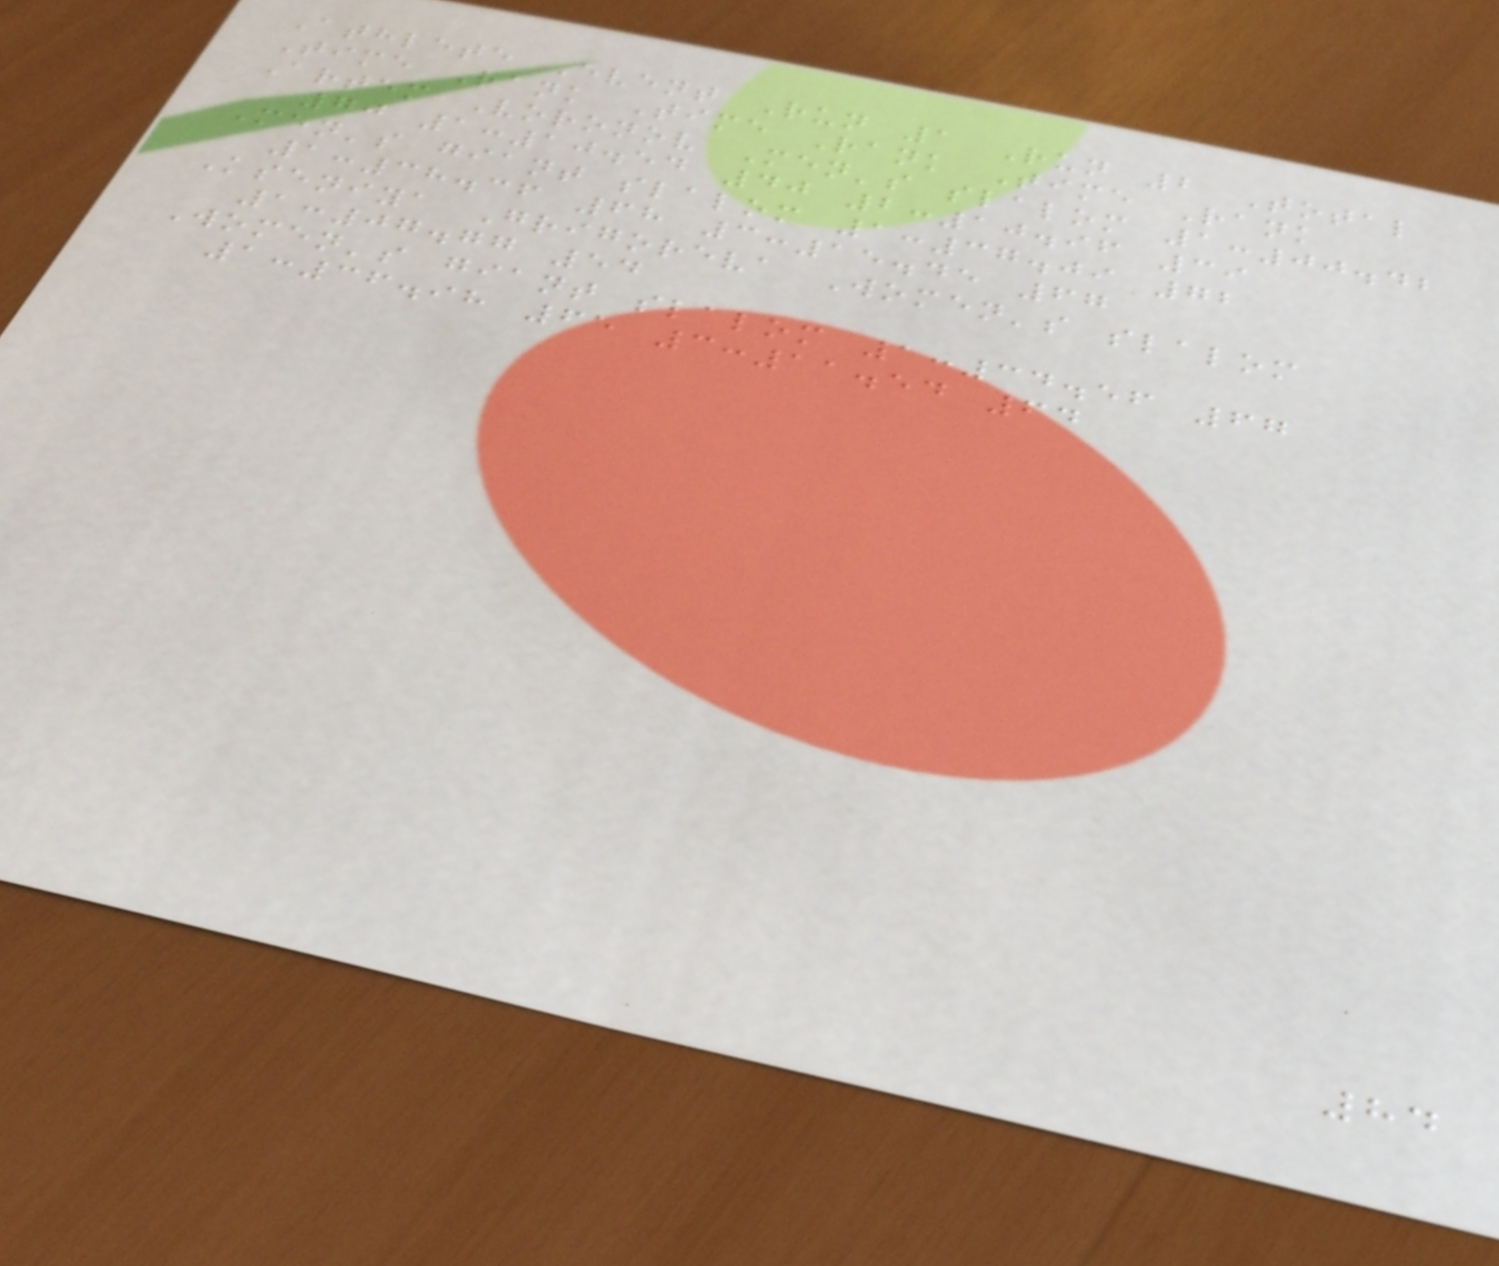Athlete Event Run 1 Run 2 Total
Time Rank Time Rank Time Rank
Artem Voronov Men's slalom 1:00.42
70 1:10.54 40 2:10.96 39
Men's giant slalom 1:37.09 72
1:38.36 68 3:15.45 67
Kseniya Grigoreva Women's slalom
1:07.77 54
Women's giant slalom 1:34.56 67
1:36.98 65 3:11.54 64
84
